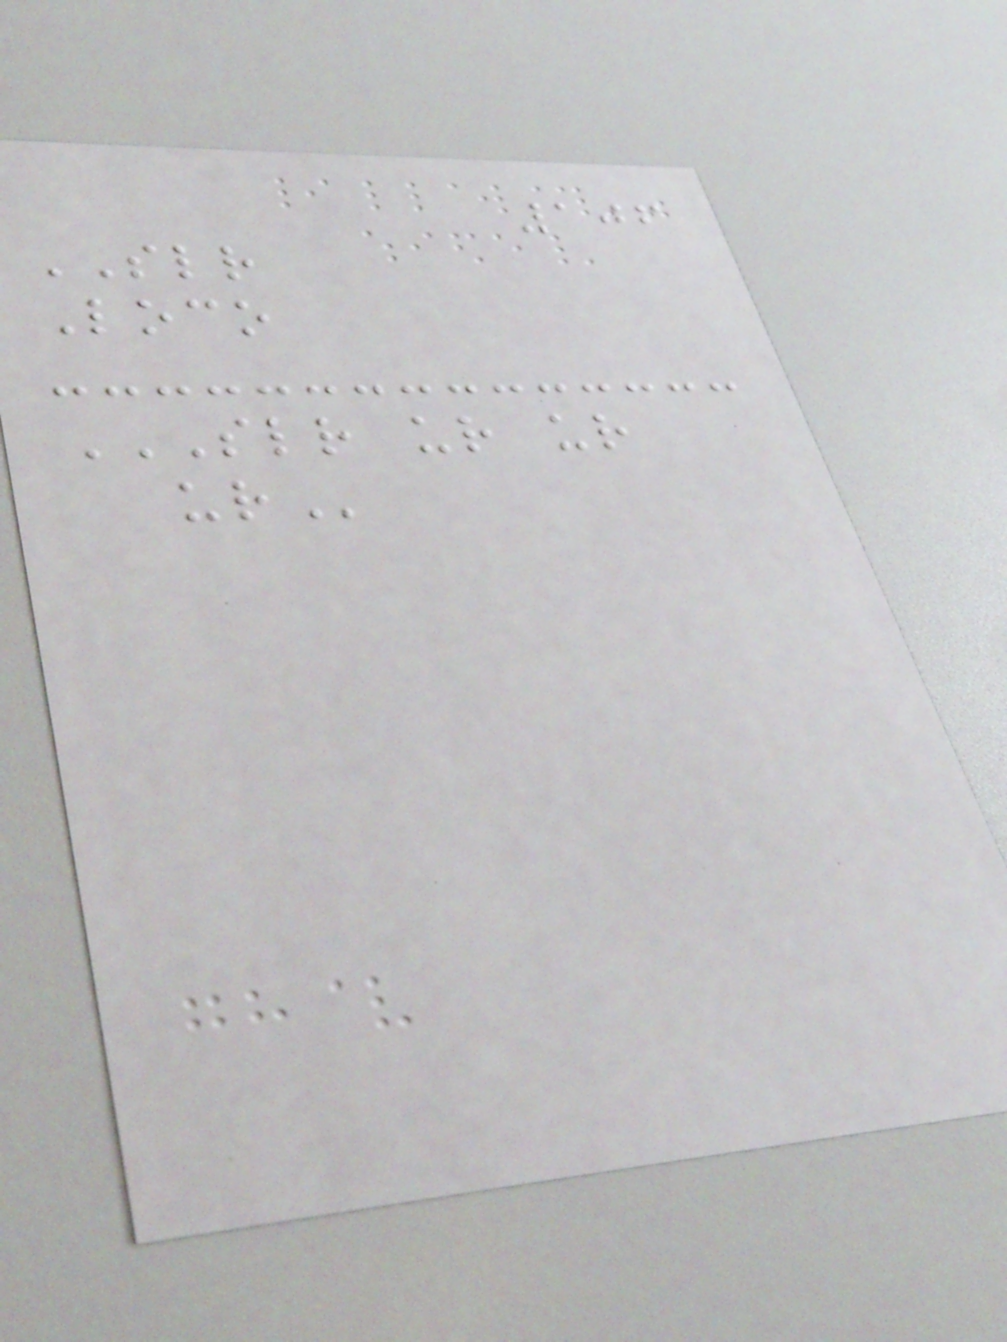106
SLR
Loco
SLR UR UR
UR
